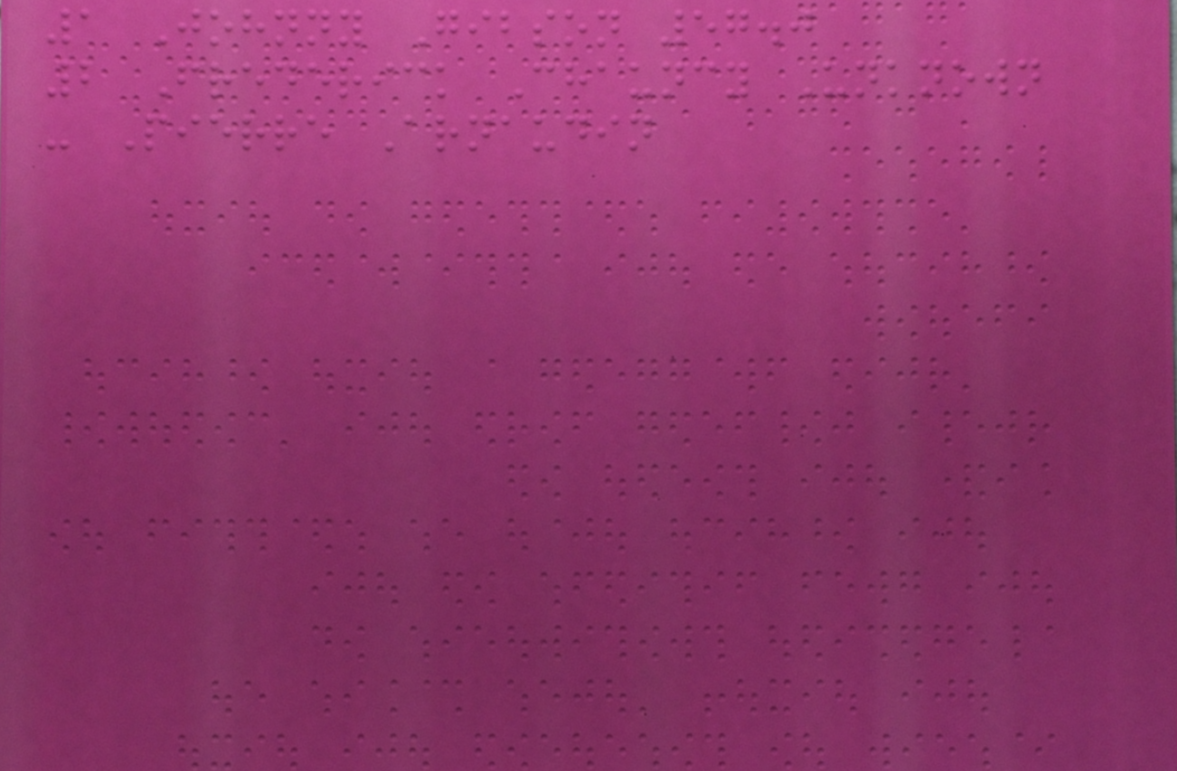1 Johnny Gibson 57.0
2 Frederick Chauncy Unknown
- Pierre Arnaudin
